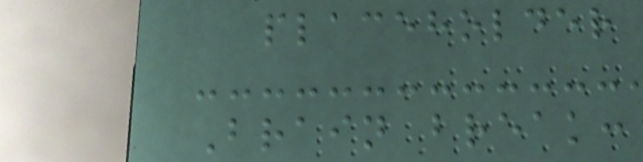placeholder
Brain break:
